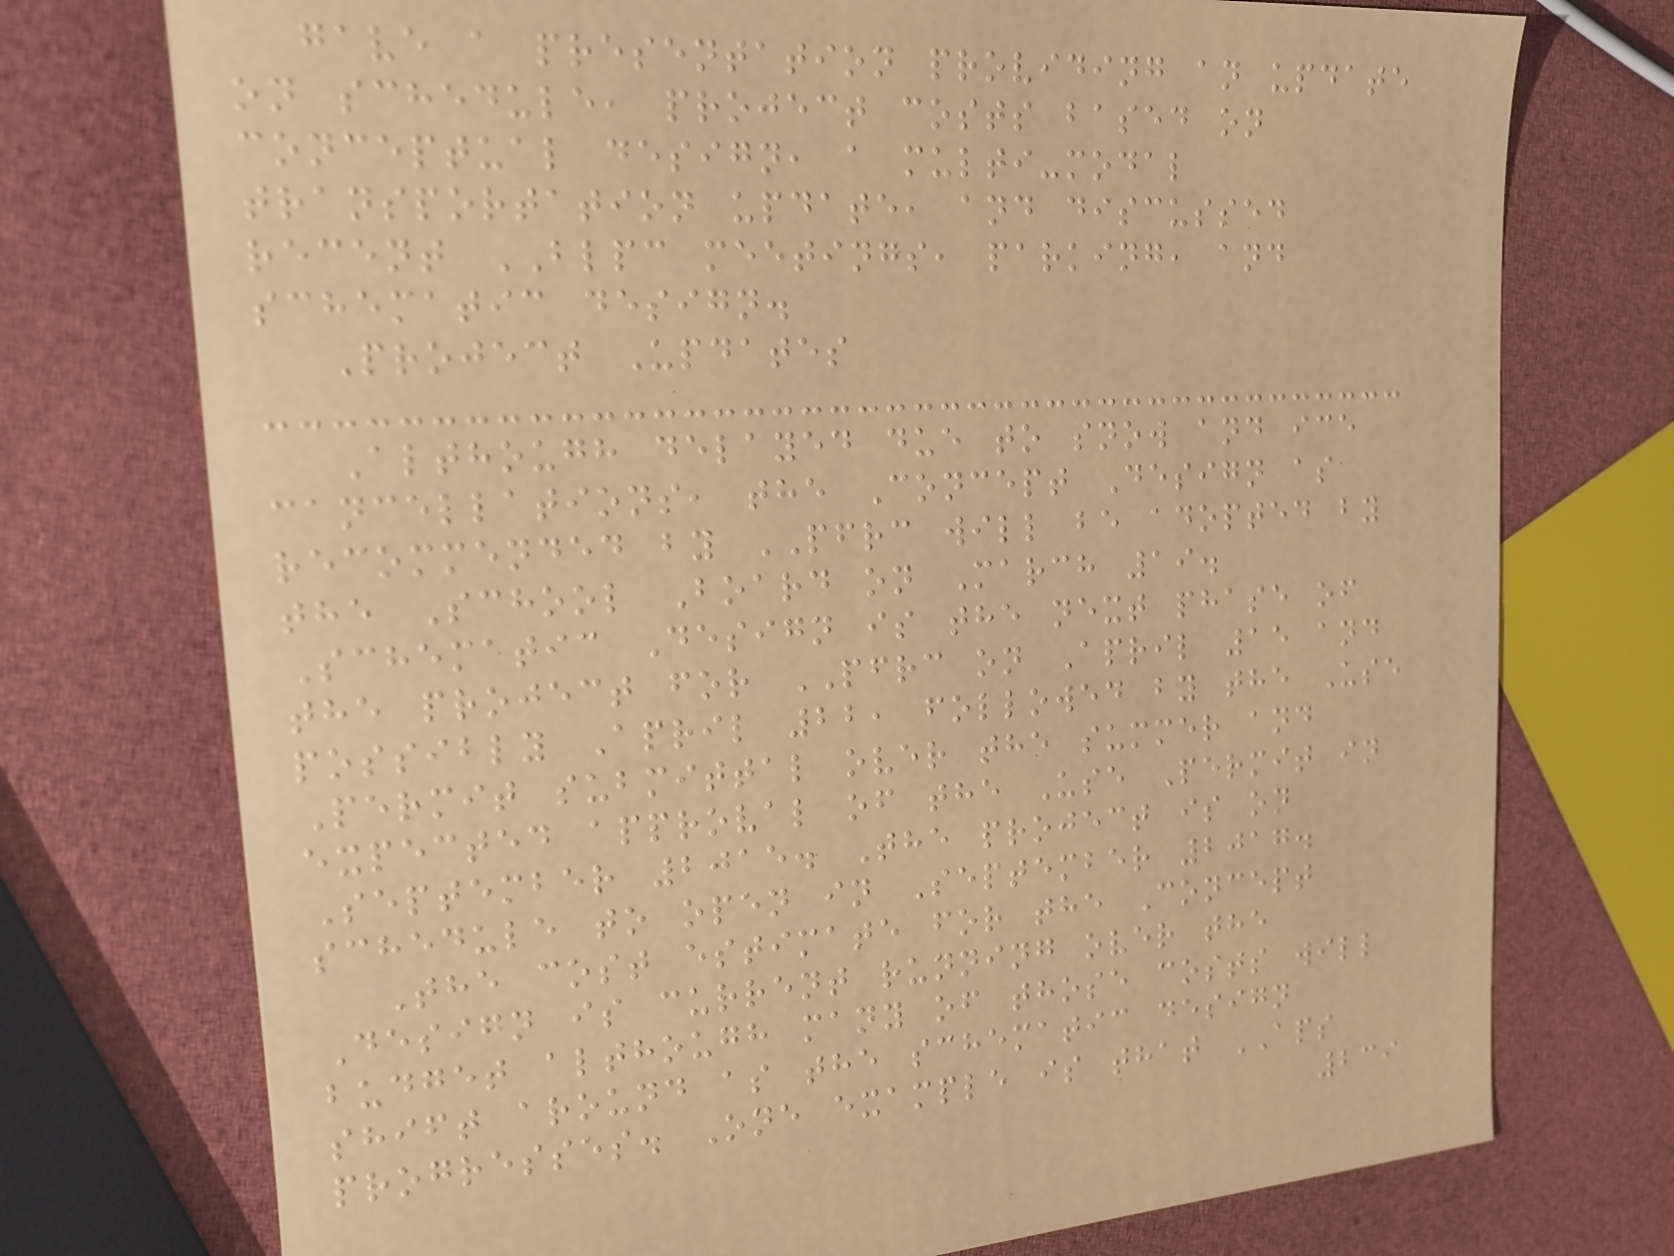gave a presentation providing an update
on schedule, project costs based on
conceptual design, a multi-modal
transportation update, and discussed
recent BLPC meetings, parking, and
schematic design.
Project Updates
Although delayed due to snow and ice
cancellations, the Concept Design as
recommended by PFRC will be adopted by
the School Board on March 19.
Schematic Design is the next phase of
the project for PFRC on April 15 and
possibly April 22, followed by the Use
Permit submittal over the summer and
expected approval of the Use Permit in
September 2015. The project is on
schedule to open in September 2017.
The cost estimate for the Concept
Design is current running over the
budget although many of those costs will
shift around as the schematic design
progresses. One example is that APS
239
